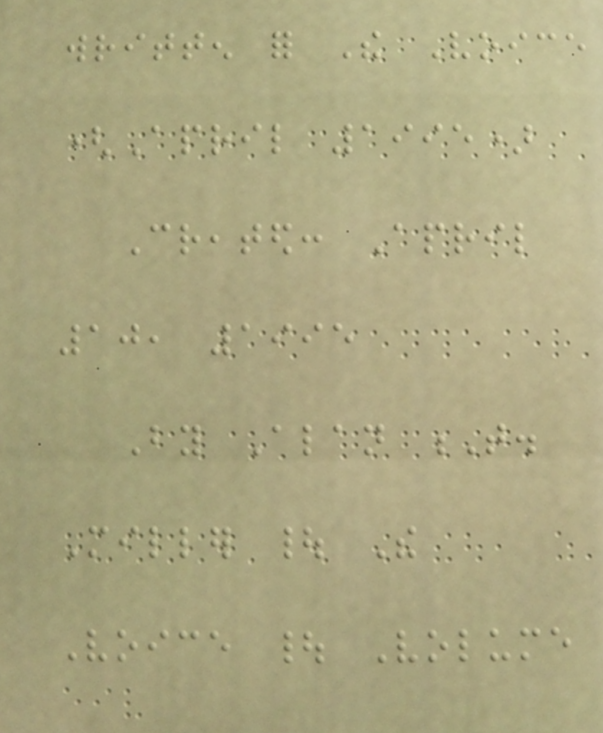written for The Voice
(April 1995)
Created: April
10, 1995
By Alan T.
Miller | The
Voice | Volume
